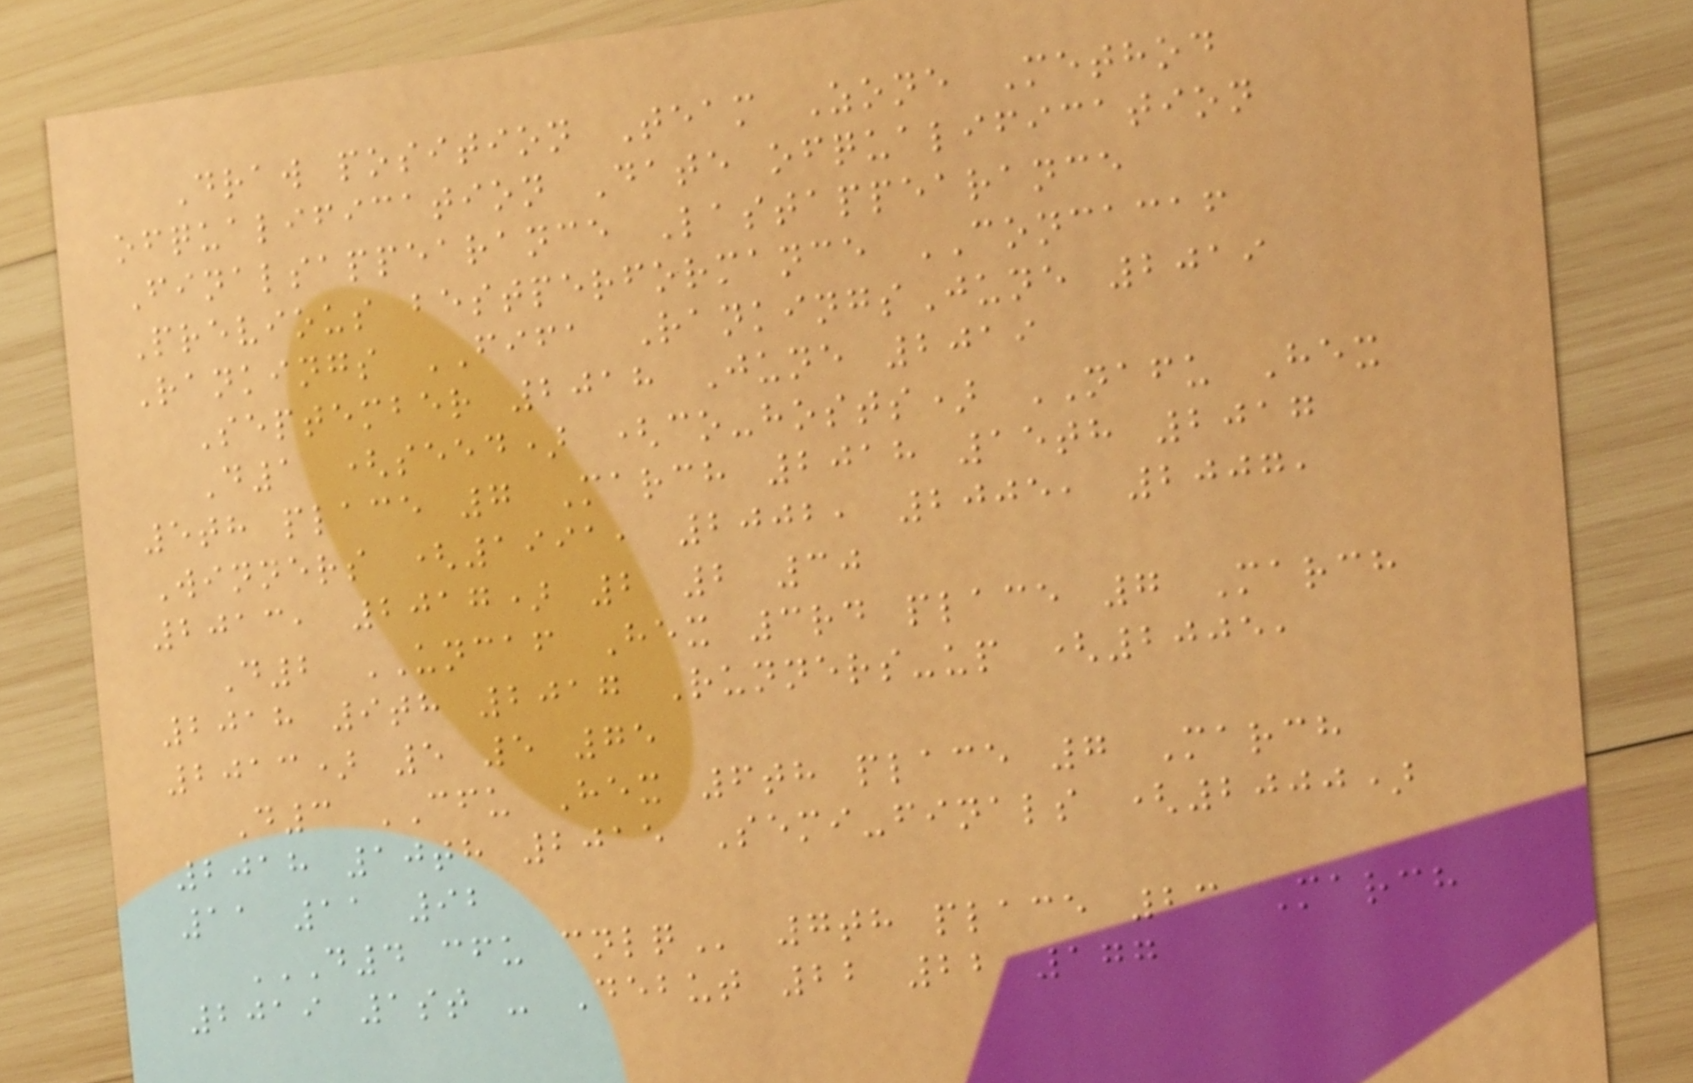Draw position Team Zone Method
ofqualification Date ofqualification
Finalsappearance Lastappearance
Previous bestperformance CONCACAF
Rankings FIFA RankingsJune 2019
September 2018 June 2019
D1 (seed) (co-hosts) NAFU Hex
5th place 7 March 2018 15th 2017
Winners (1991, 2002, 2005, 2007,
2013, 2017) 2 2 30
D2 UNCAF Hex 3rd place 7 March
2018 9th 2017 Runners-up (2005,
2013) 5 5 75
D3 CFU Hex 6th place 7 March
2018 10th 2015 Semi-finals (2000)
11 11 92
D4 CFU CNLQ 7th place 23 March
2019 1st - Debut 22 22 177
